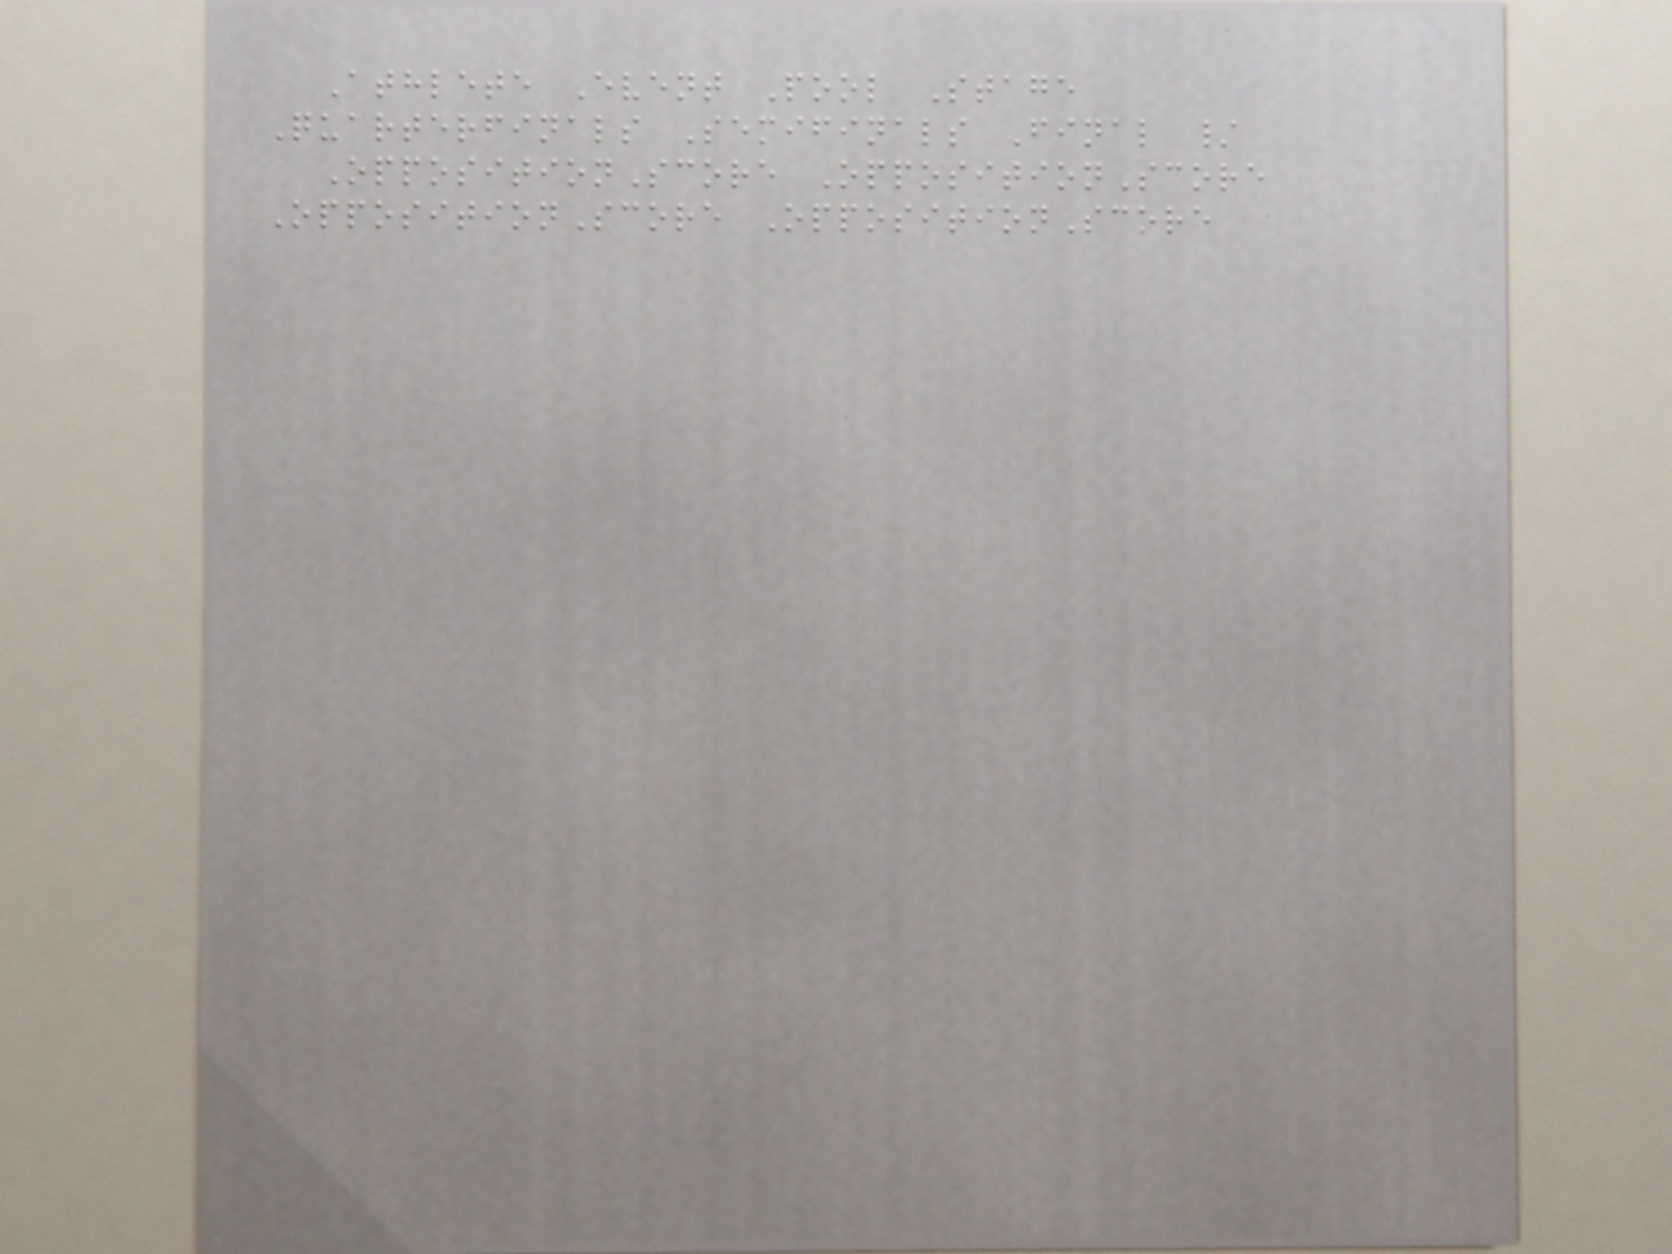Athlete Event Pool Stage
Quarterfinals Semifinals Final /
OppositionScore OppositionScore
OppositionScore OppositionScore
